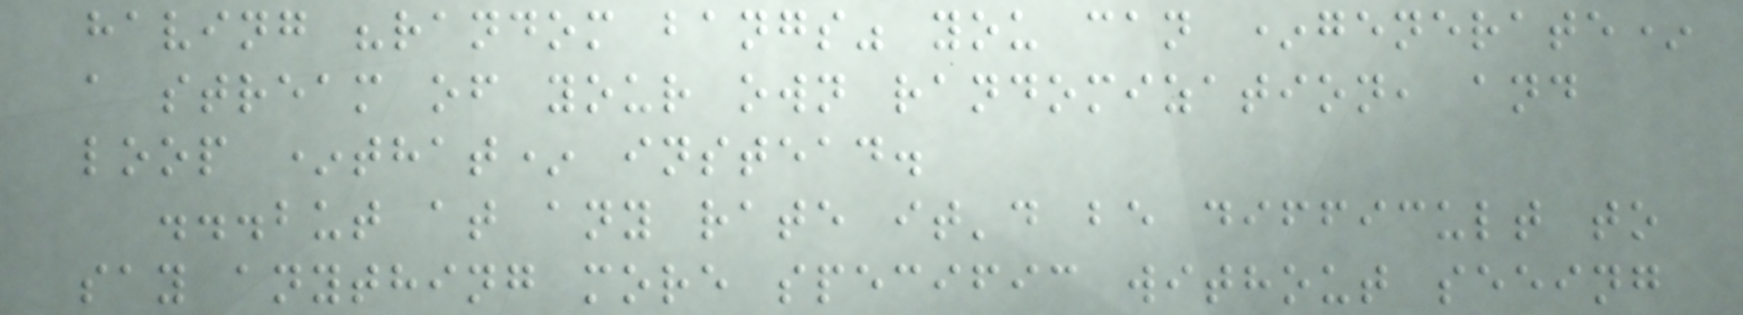having "random bangs" you can *generate*
a stream of your own randomization, and
loop *that* instead.
...but at any rate it'd be difficult to
say anything more specific without seeing
